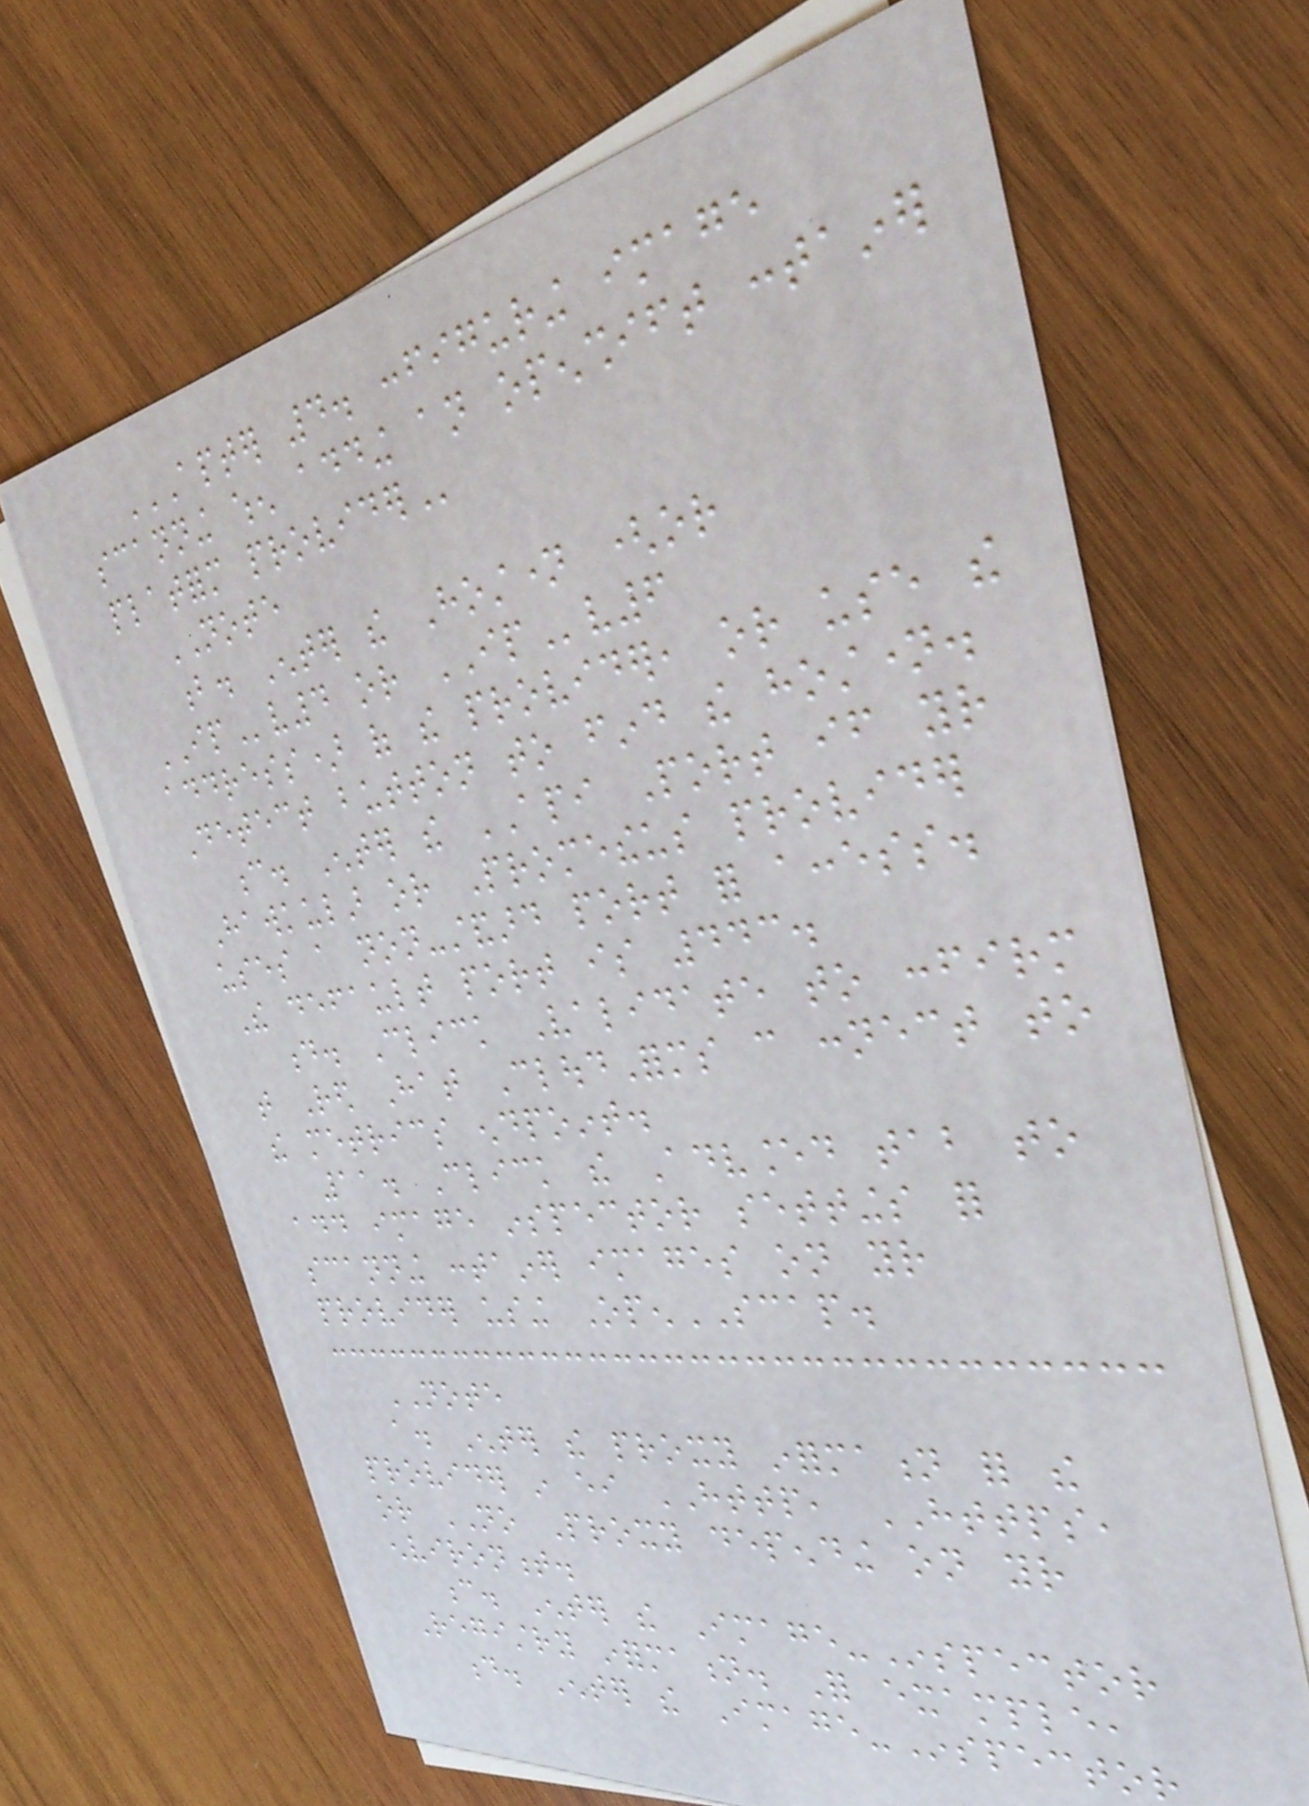APTER 4. CONFIGURING IMAGE
SCANNING WHEN ADDING AN OPENSHIFT CONTAINER
PLATFORM PROVIDER
NOTE
b. Enter the Hostname (or
IPv4 or IPv6
address) of the provider, or use the
Detect button to find the hostname.
c. Enter the API Port if your
Hawkular or Prometheus provider
uses a non-standard port for access.
The default port is 443.
d. Click Validate to confirm
that Red Hat CloudForms can connect to
the metrics endpoint.
11. Click the Advanced tab to
add image inspector settings for
scanning container images on your
provider using OpenSCAP.
NOTE
a. Enter the proxy information for the
provider in either HTTP, HTTPS,
or NO Proxy depending on your
environment.
c. Enter the Image-Inspector
Registry information. For example,
d. Enter the Image-Inspector
